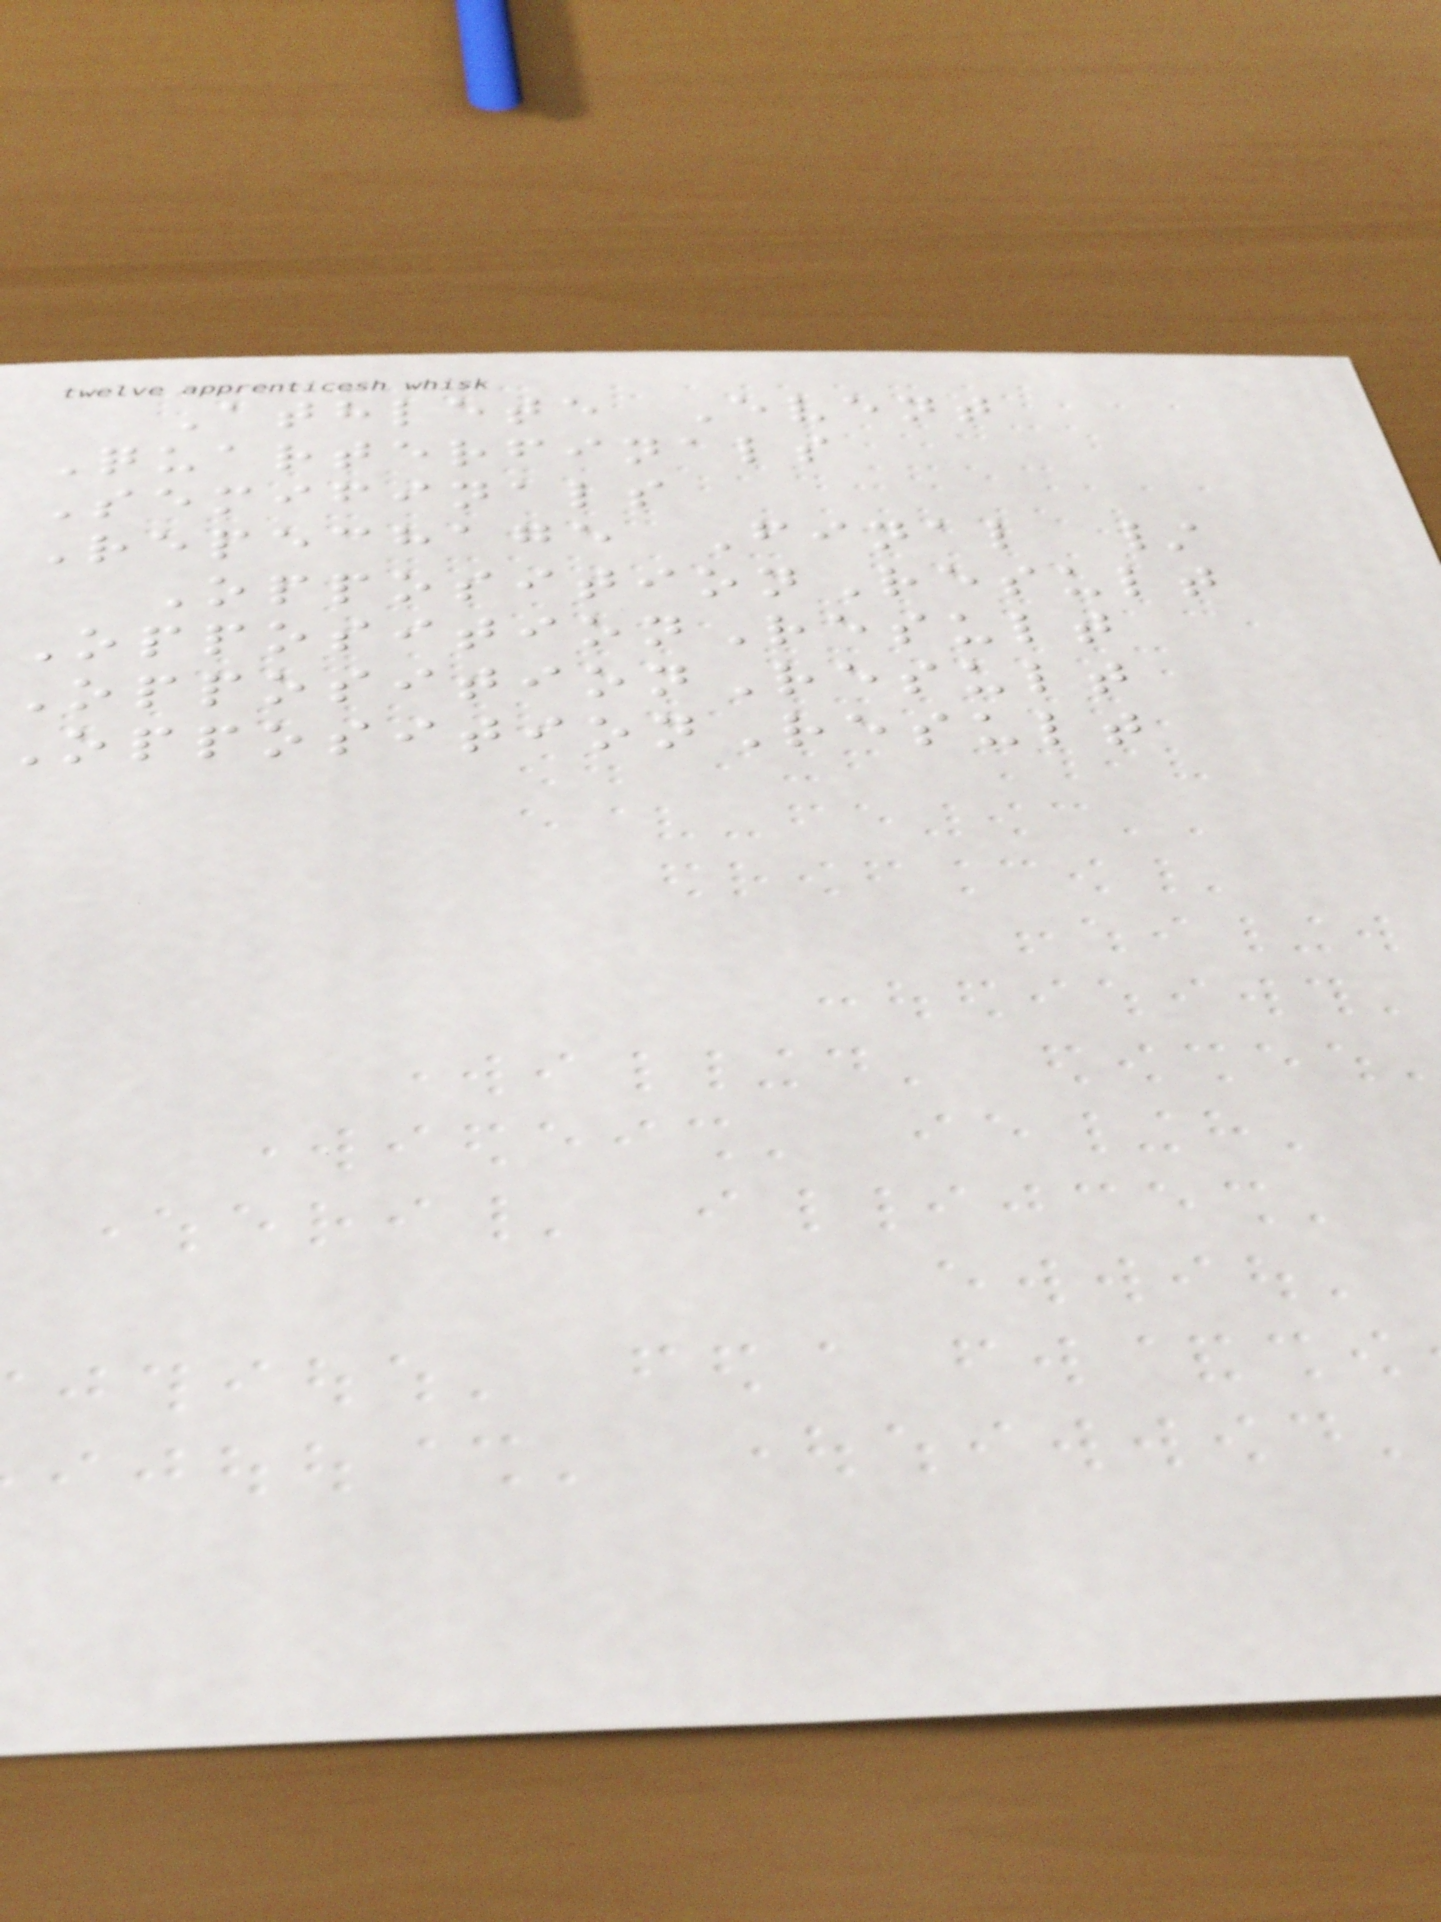Athlete Event
Quarterfinals
Semifinals
Repechage Final /
OppositionResult
OppositionResult
OppositionResult
ppositionResult
